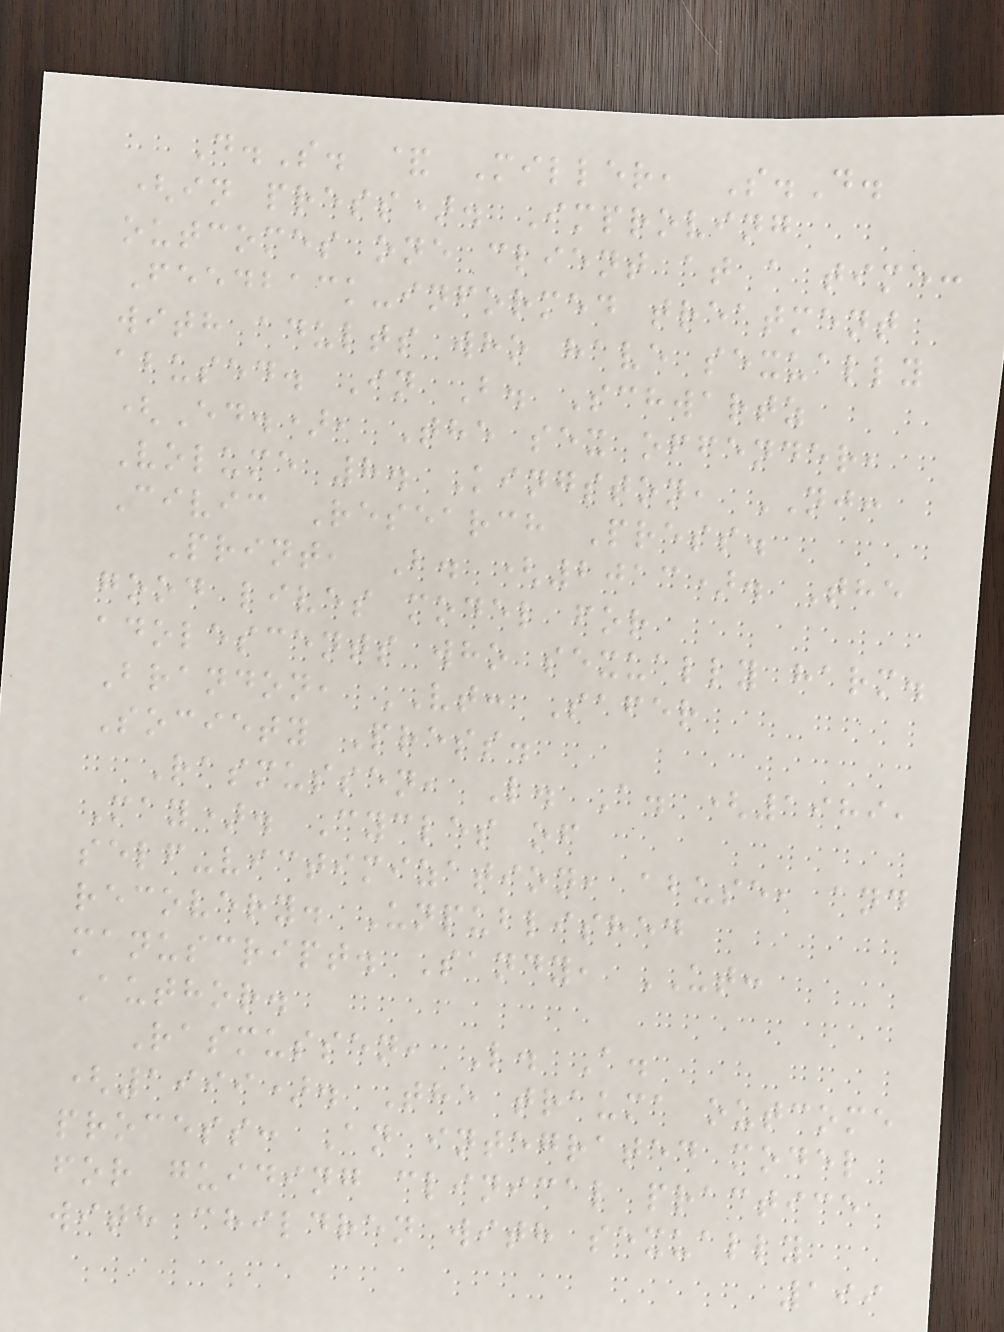D.S. & Miller, S.D.
(in press). Improving
outcomes one client at a time:
Feedback-informed treatment
with adults who have sexually
abused. In B. Schwartz
(Ed.), The sex offender,
Volume 8. Kingston, NJ:
Civic Research Press.
Print, B. (2013). The
good lives model for
adolescents who sexually harm.
Brandon, VT: Safer
Society Press.
Rasmussen, L. A. (1989,
May). Cycles of
self-victimization, abuse, and
recovery. Unpublished
manuscript. Sandy, UT:
Author.
Rasmussen, L. A.
(1999). The trauma outcome
process: An integrated model
for guiding clinical practice
with children with sexually
199
